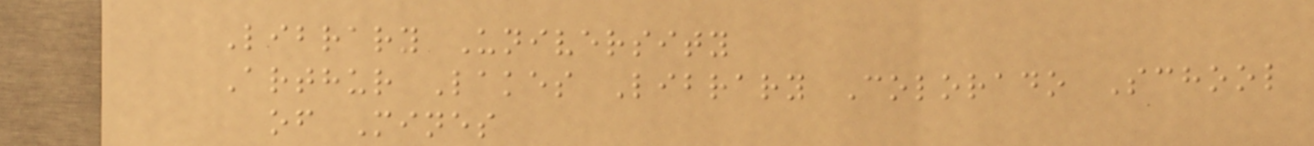Library University
Arthur Lakes Library Colorado School
of Mines
